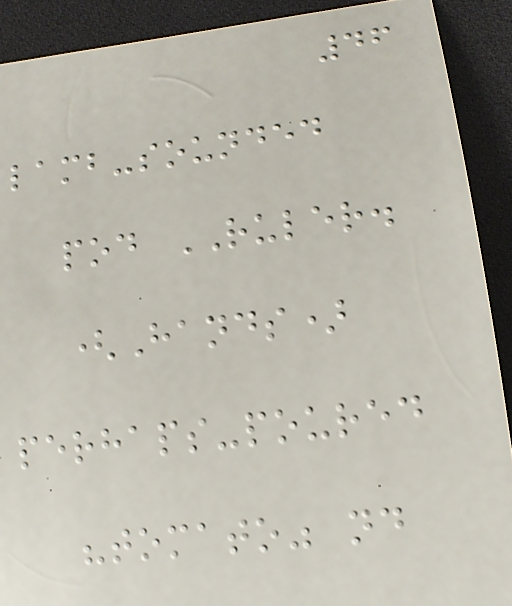46
lamb-sounded
pod RULER.
(Hands)
perhaps-poured
"tomato" nd
